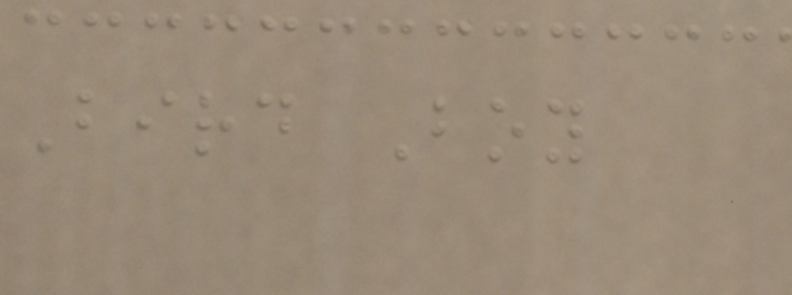Bird Boy
